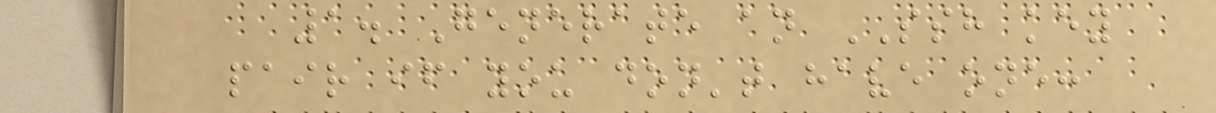1. Generate an SSH key
pair if you don't have one:
